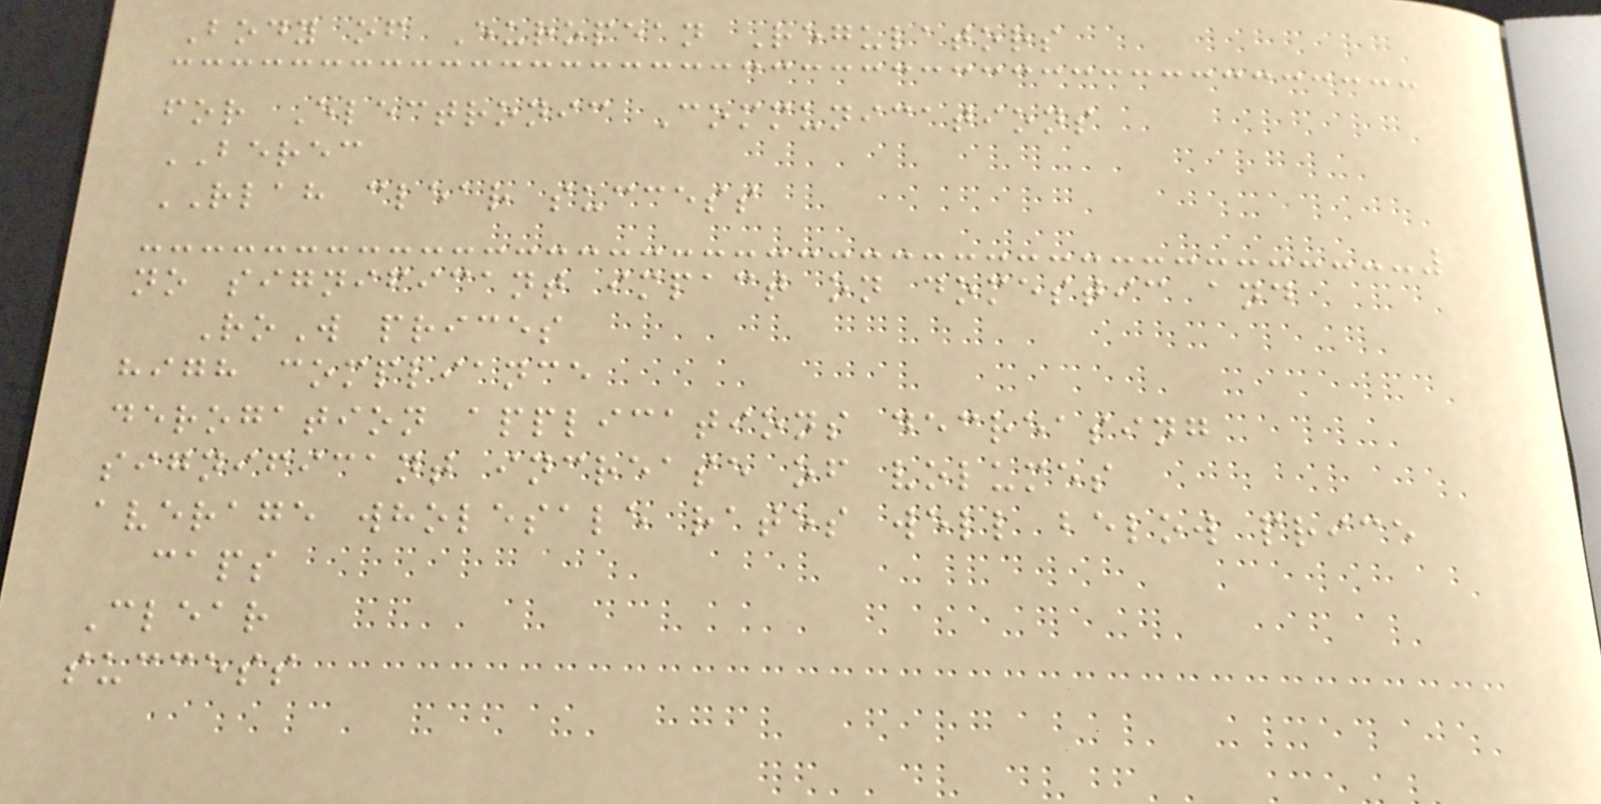Body of European Regulators
for Electronic Communications
BEREC
RLAH clear success
no significant impact on domestic and
RoW prices
high compliance
derogation applications decreasing
significant increase of volumes
average wholesale rates well below price
caps
Clear
success
